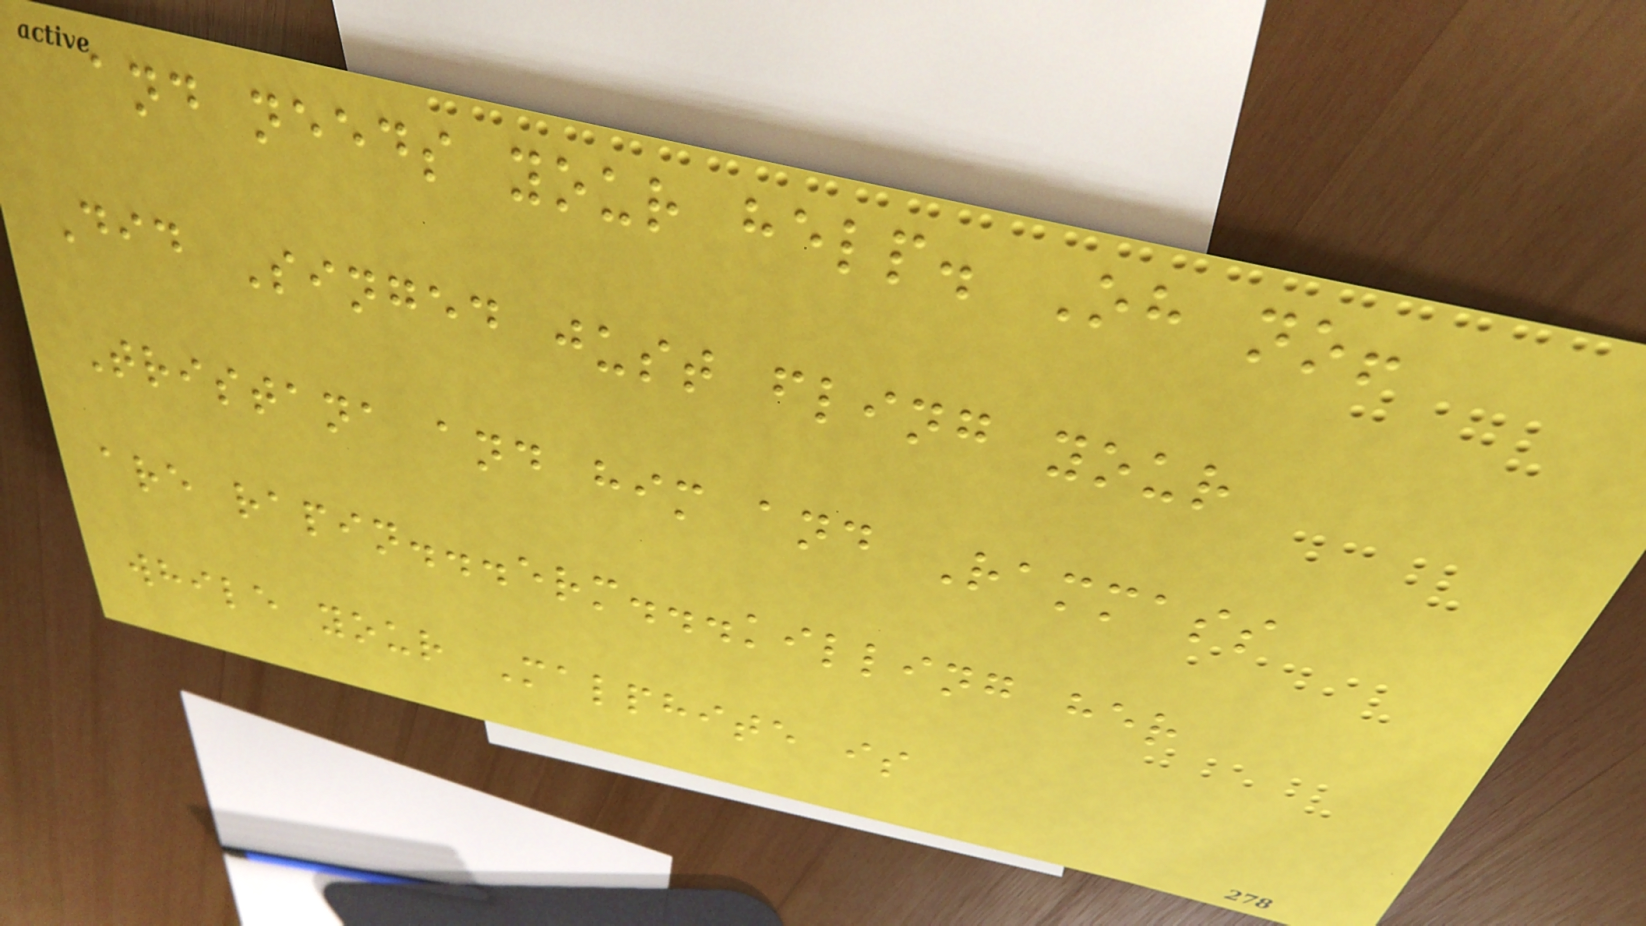and needs your help. Oh no!
Did Singed just fling your
Tristana and him and Rammass
are rapin...erm...killing her
while your Malphite is
